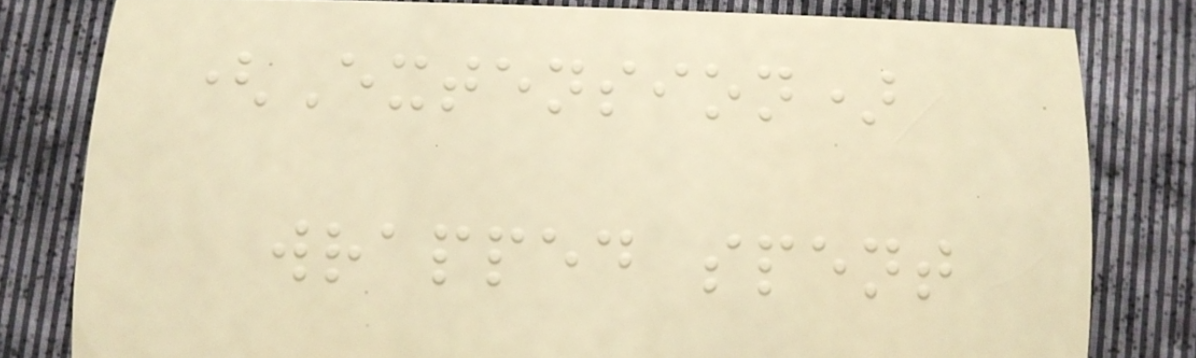(Extension)
wrapped spent
